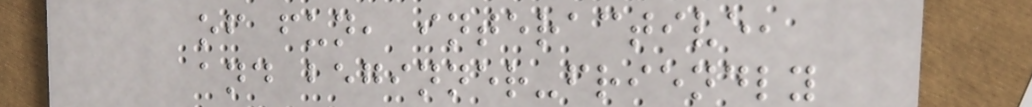of fun, interactive,
and beginner-friendly
